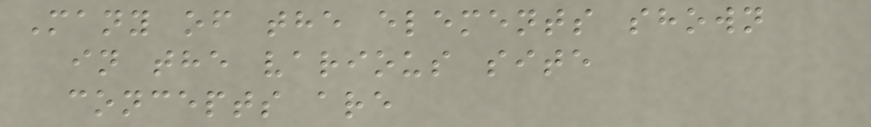Many of the elements shown
in the various site
concepts are
